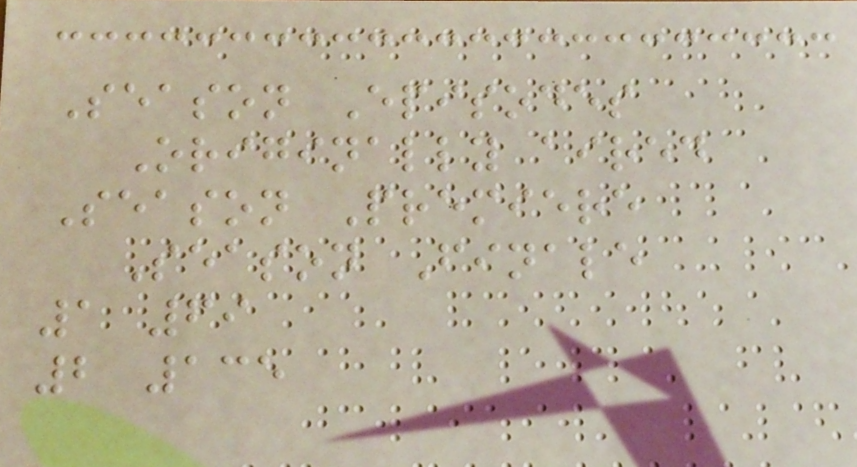Season Episodes
Originally aired
Season Premiere
Season Finale
1 69
2 135
